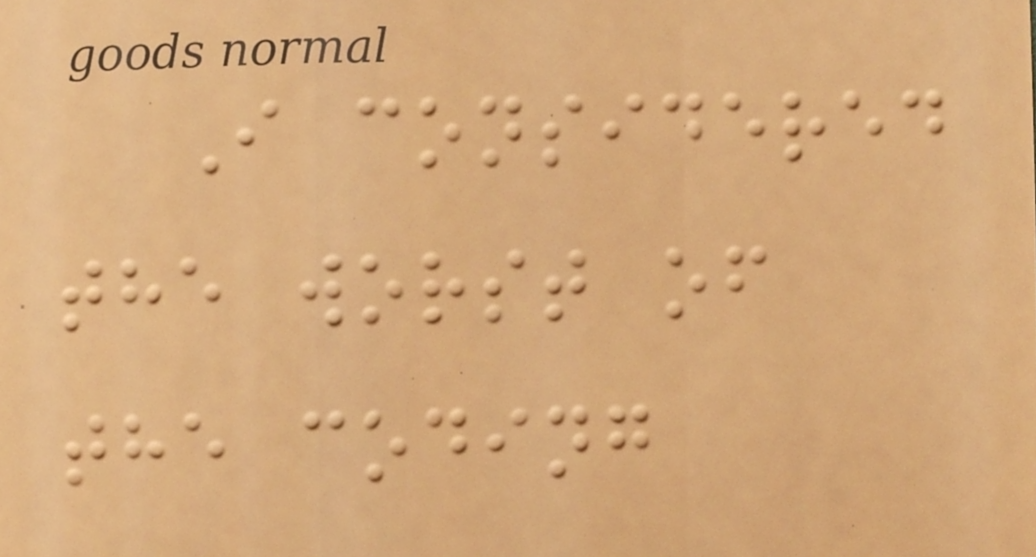I considered
the worst of
the coding
